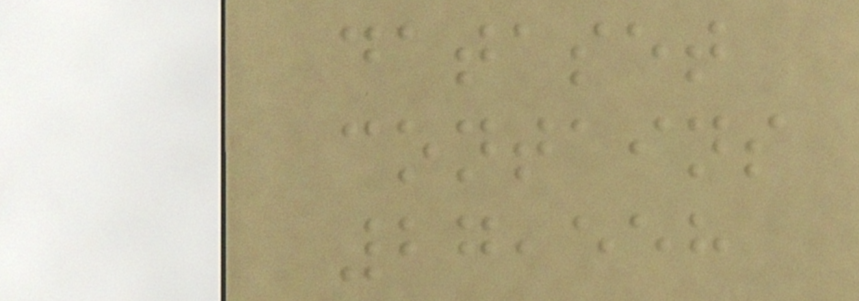dataset
contains
27,558
